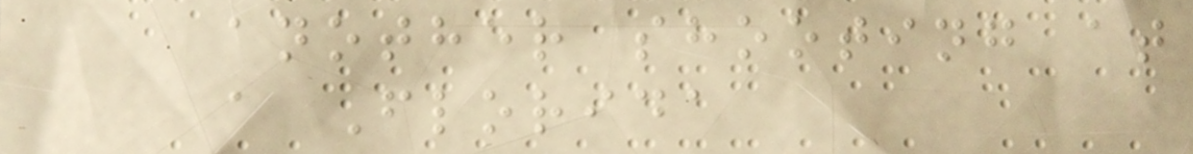another shooting at
a Florida
